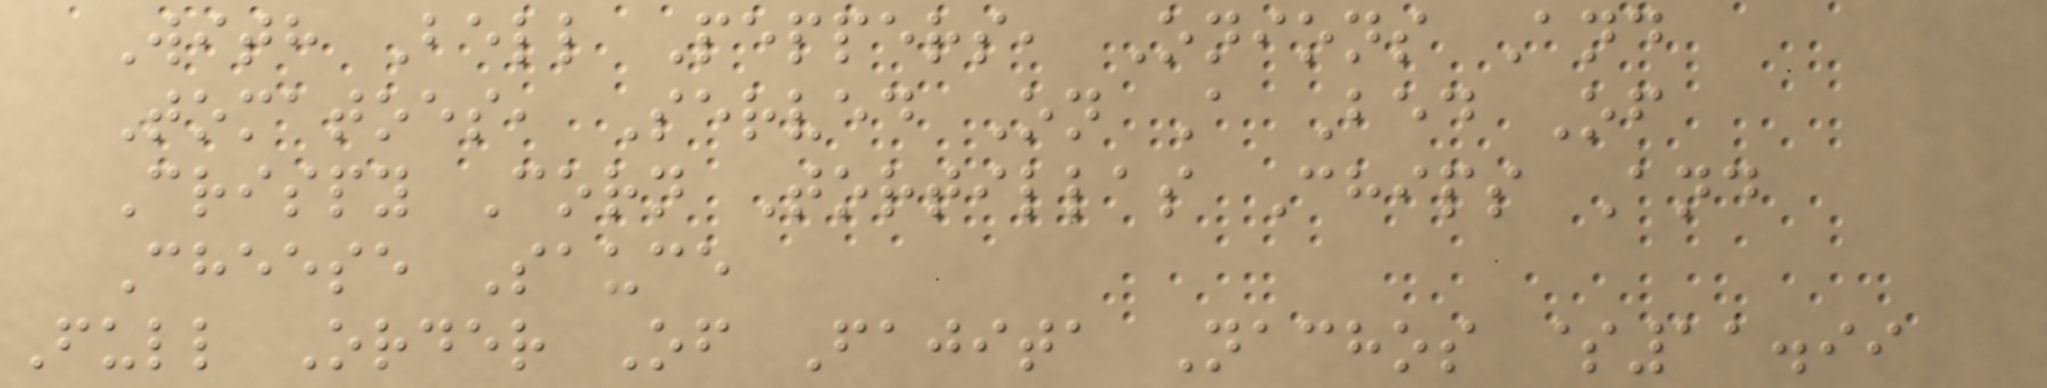With Bell Peppers, Onions And
Tomatoes, Served On A Bed Of
Crispy Corn Tortillas Chips And
Cheese Sauce
Full Order Of Fajita Nachos $11.99
